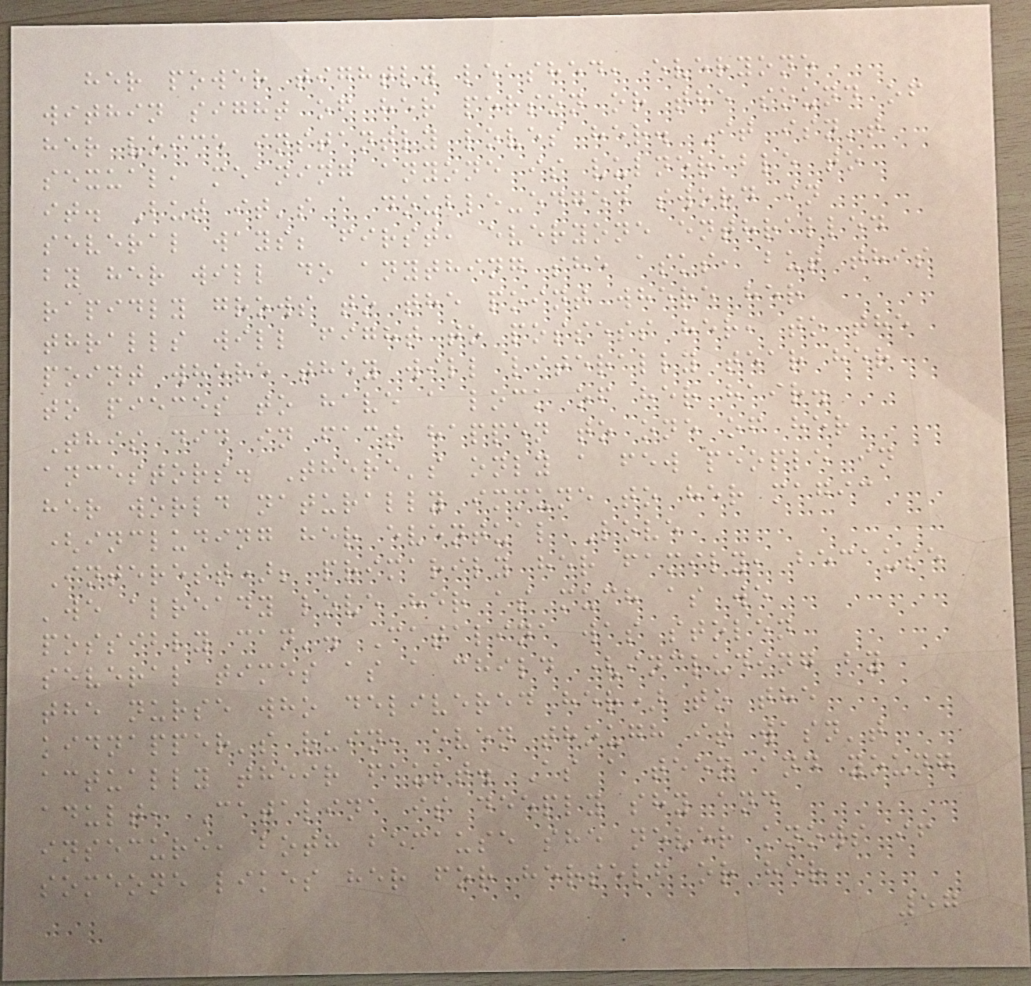her power tightly leashed, everyone
within sight of her person or the sound of
her voice instantly loves her. It isn't
sexual, meaning anyone is vulnerable to
it. But it's a double-edged sword in
several ways; first, everyone enthralled
by her will do anything she asks, but this
rapidly grows to the point where her
thralls will fight to possess her, to the
point where they will literally tear her
to pieces to have a lock of her hair.
This did in fact happen to one of her
ancestors. There's only a few people in
her world naturally immune to her magic
(including her eventual Love
Interest); primarily her family, because
'we already love her as much as we
possibly can'. Catalina was stolen
several times as a child (including by
the nurse who delivered her) to the
kidnapper's ruin, even though it wasn't
actually their fault. As a teen and young
adult, Catalina is deeply shy and
insecure, both because she never knows if
someone likes her for herself or her
57
